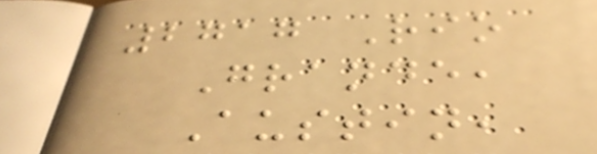2717 Rio
Grande,
Austin,
